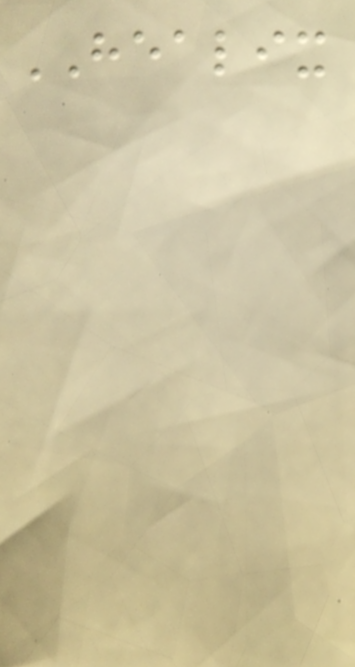HEALIX
